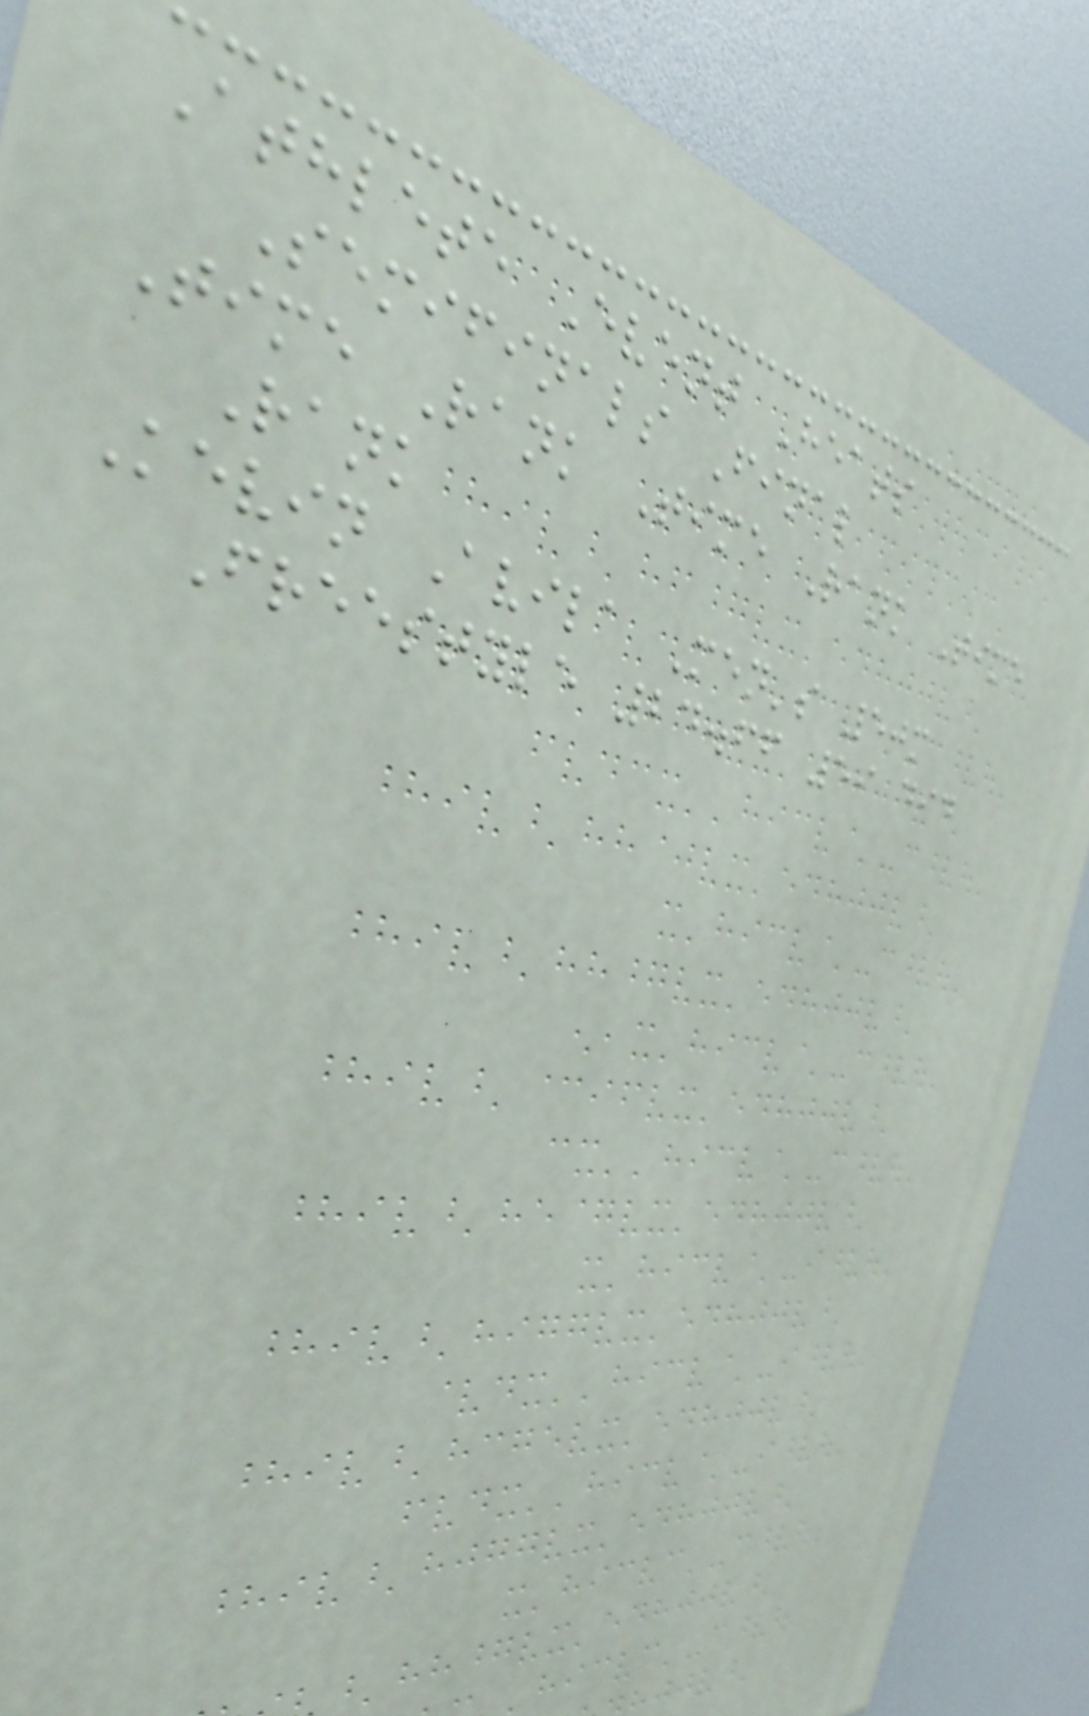Athlete Event Heats
Semifinals Final
Time Rank Time Rank Time
Rank
Kevin Avila Men's 50m
Freestyle 24.66 59 did
